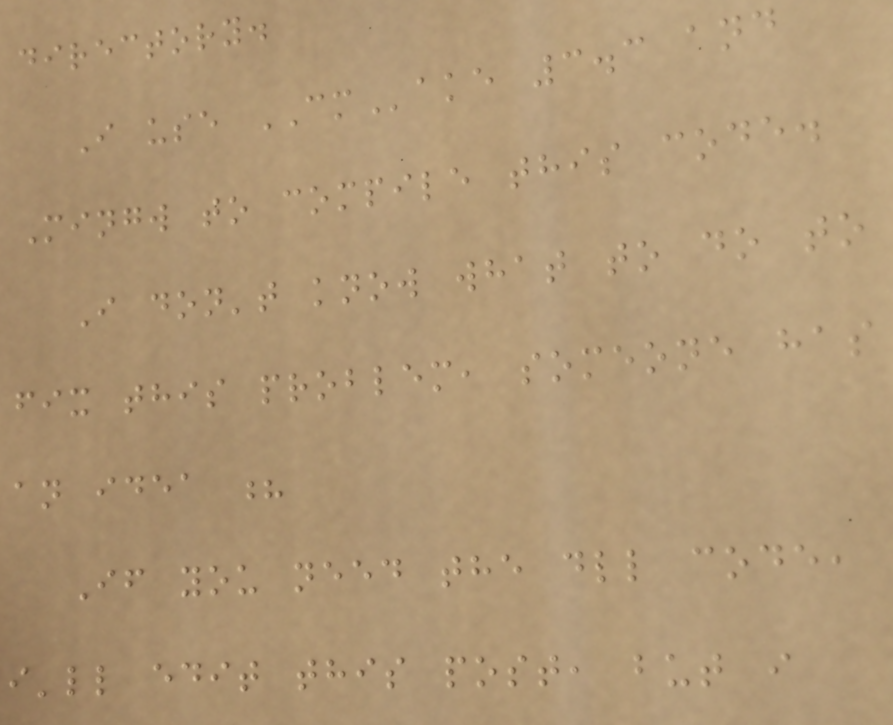directory.
I use CMake 3.3 and
Mingw to compile this code.
I don't know what to do to
fix this problem, someone has
an idea ?
If you need the dll code,
i'll edit this post, but i
